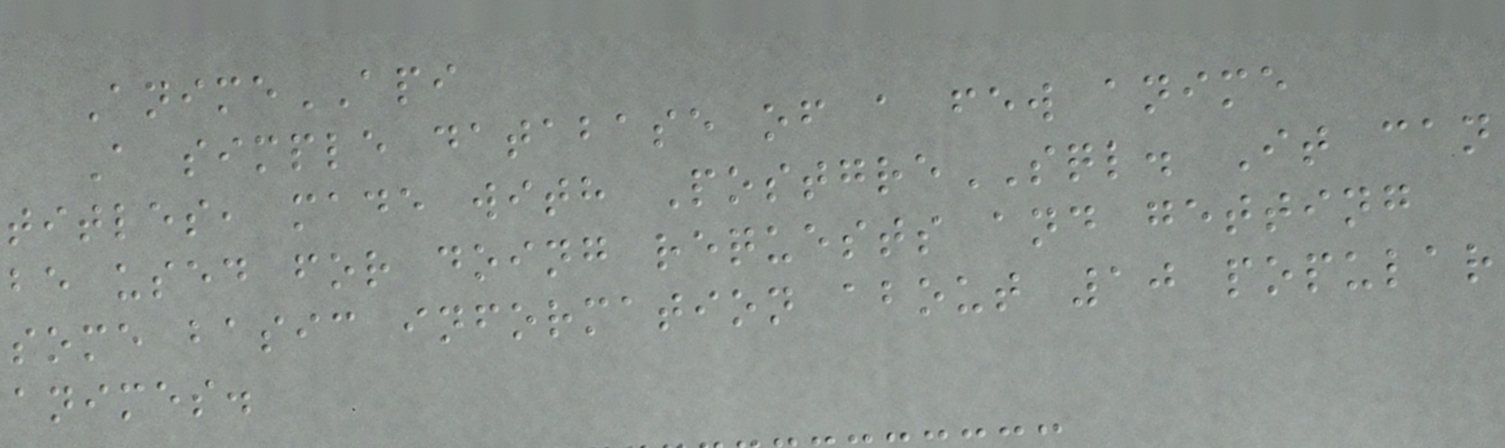AnimeAPI
A simple database of a few anime
titles, made with PostgreSQL. It can
be used for doing requests and getting
some basic information about 10 popular
animes.
